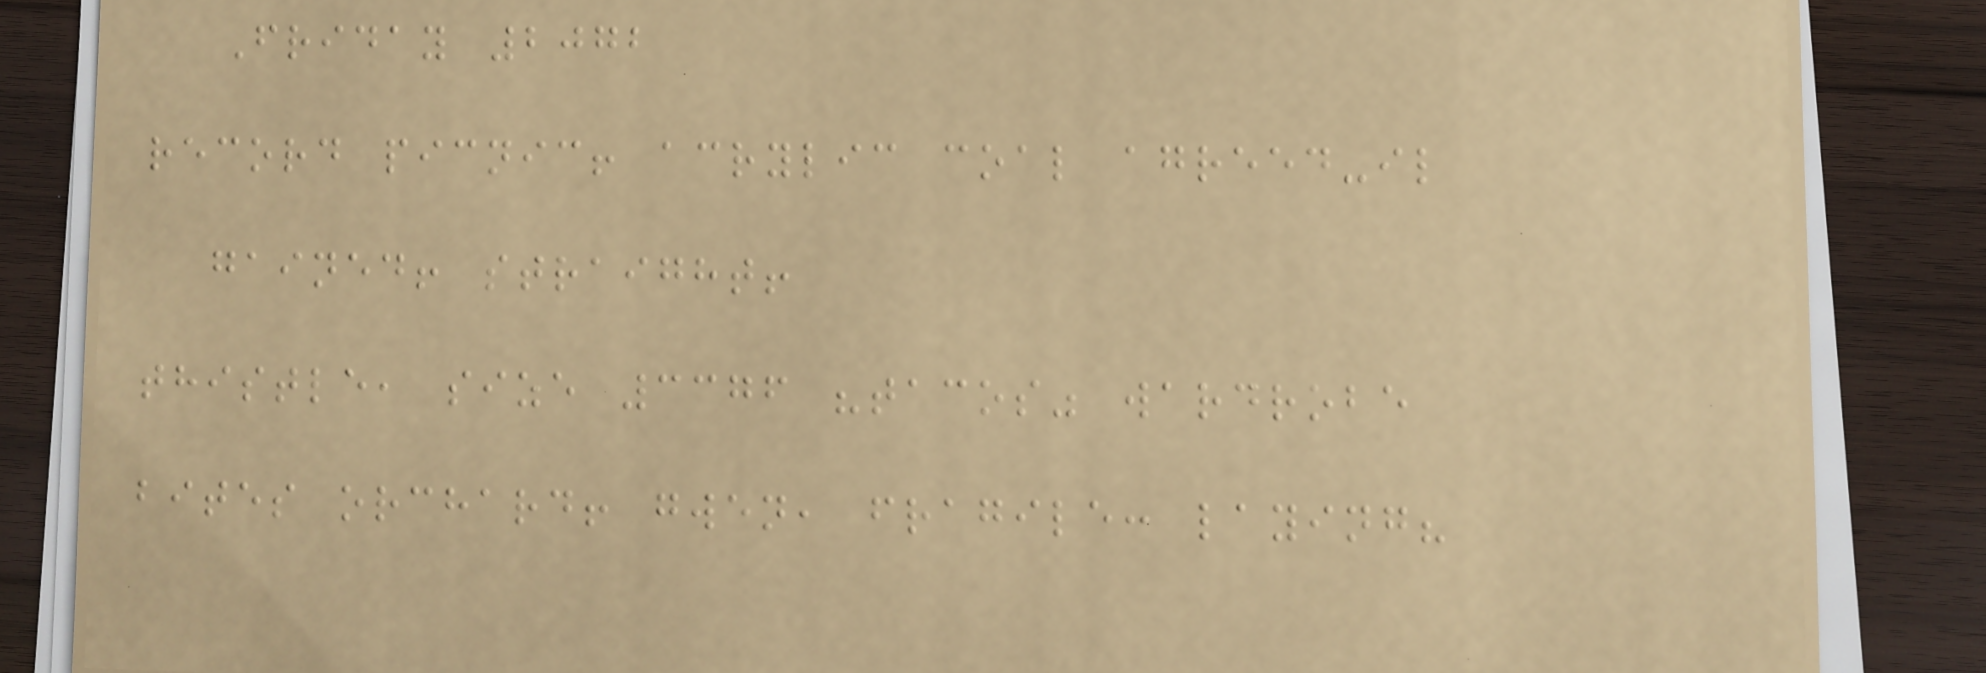Friday 2072
record picnic! acrylic coal agreed-il
gained! straight!
thistle, size 3376 "tacos" wardrobe
bites orchard! gwen, fragile: laying?
